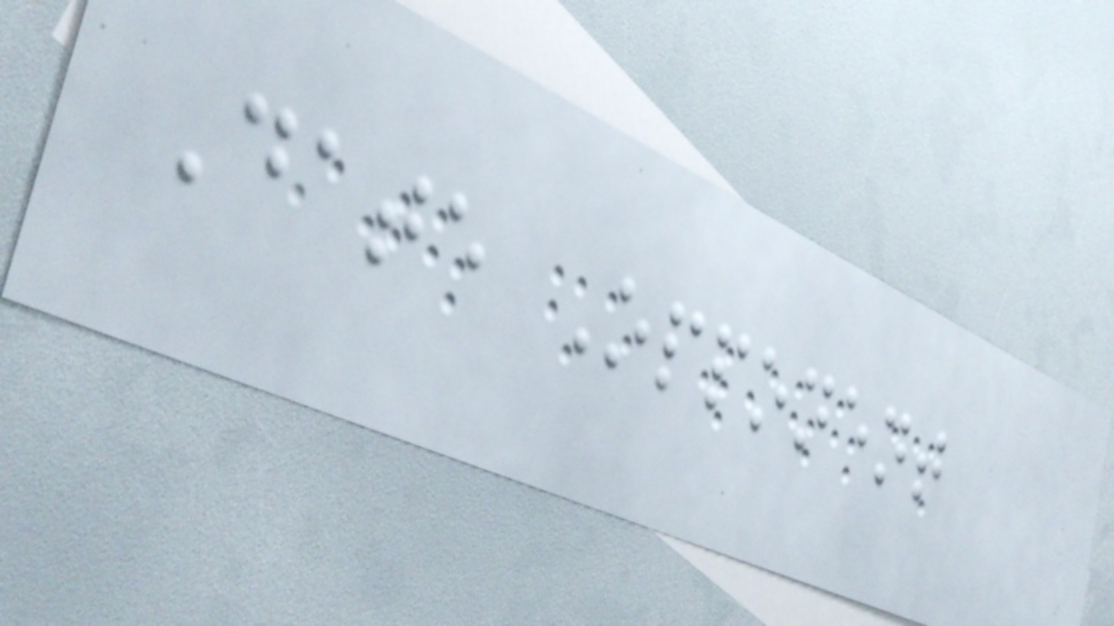Date Opponent
